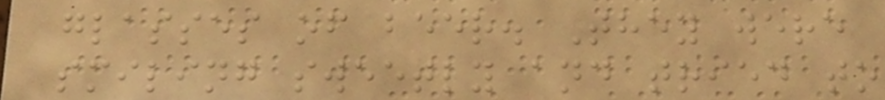glasses of beer. They were
smiling sweetly and tried to
